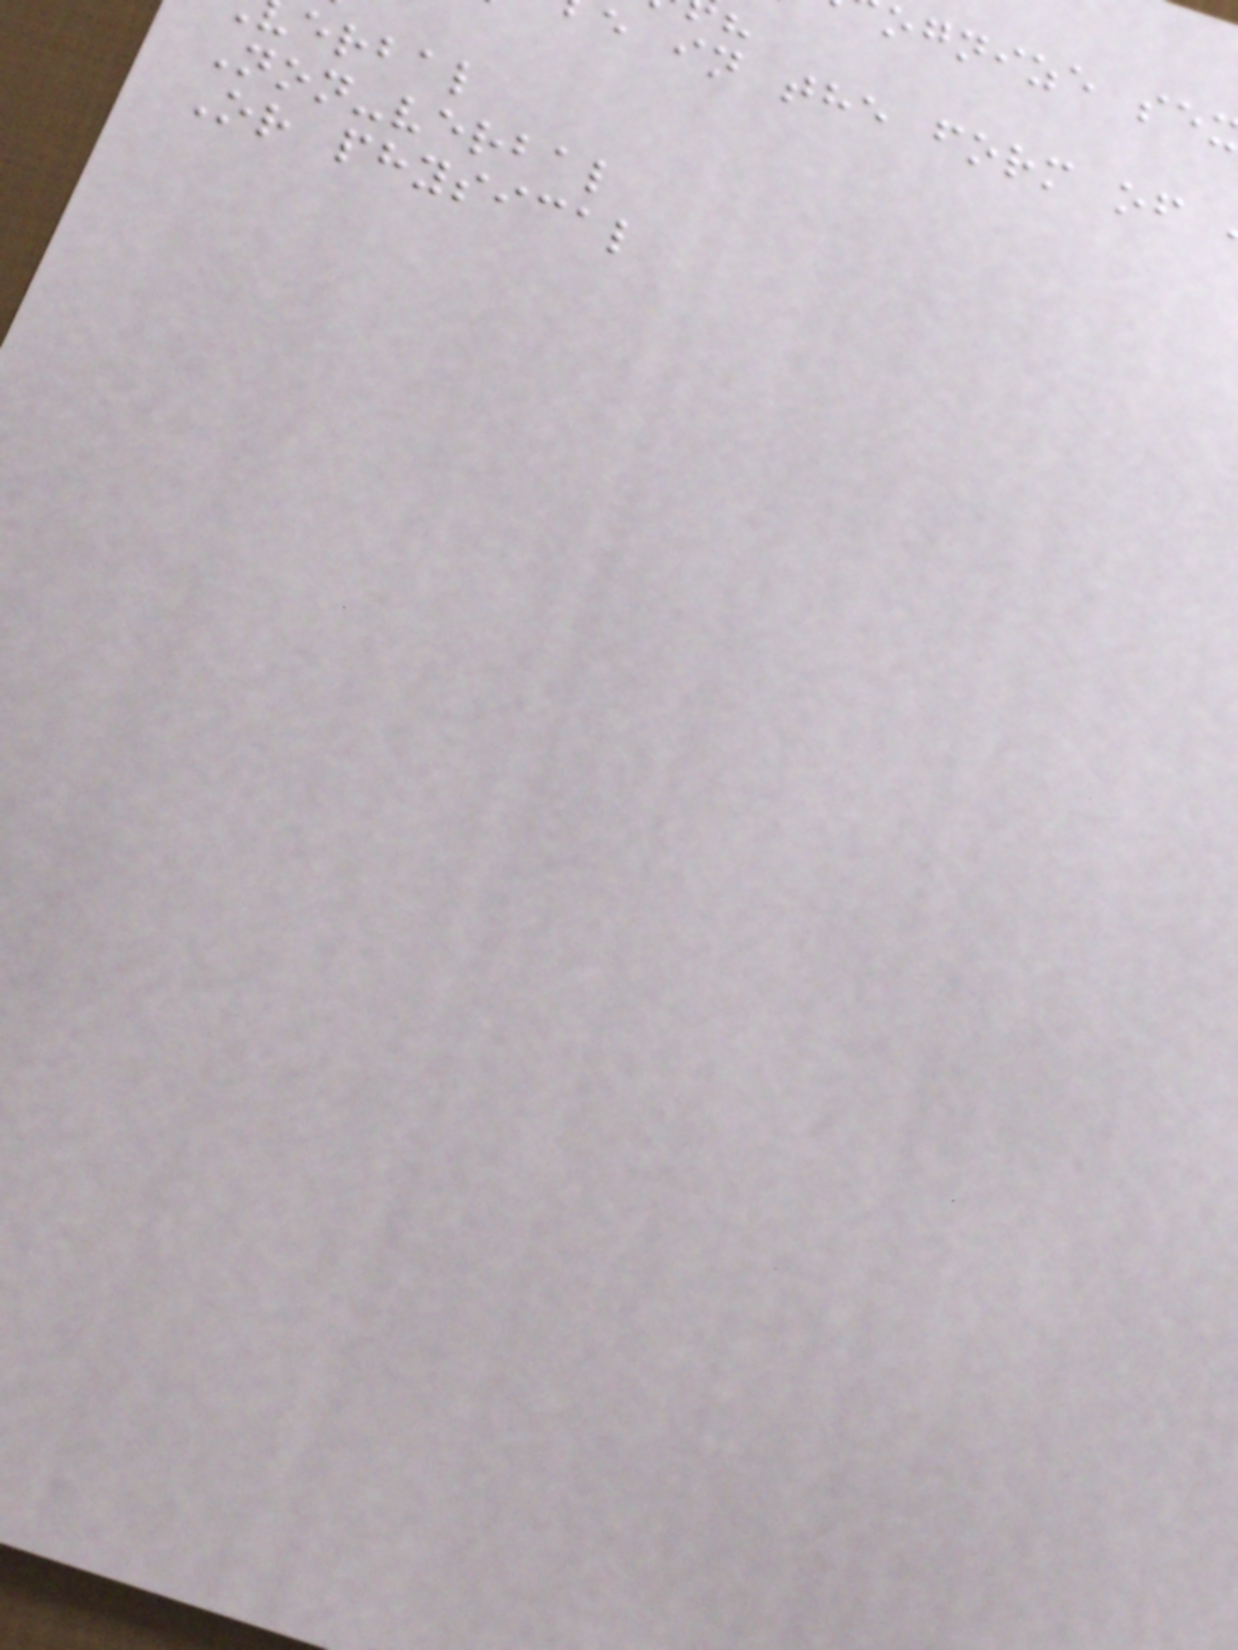ognize se
e in the form of
erbal
Non-verbal
Or physical
